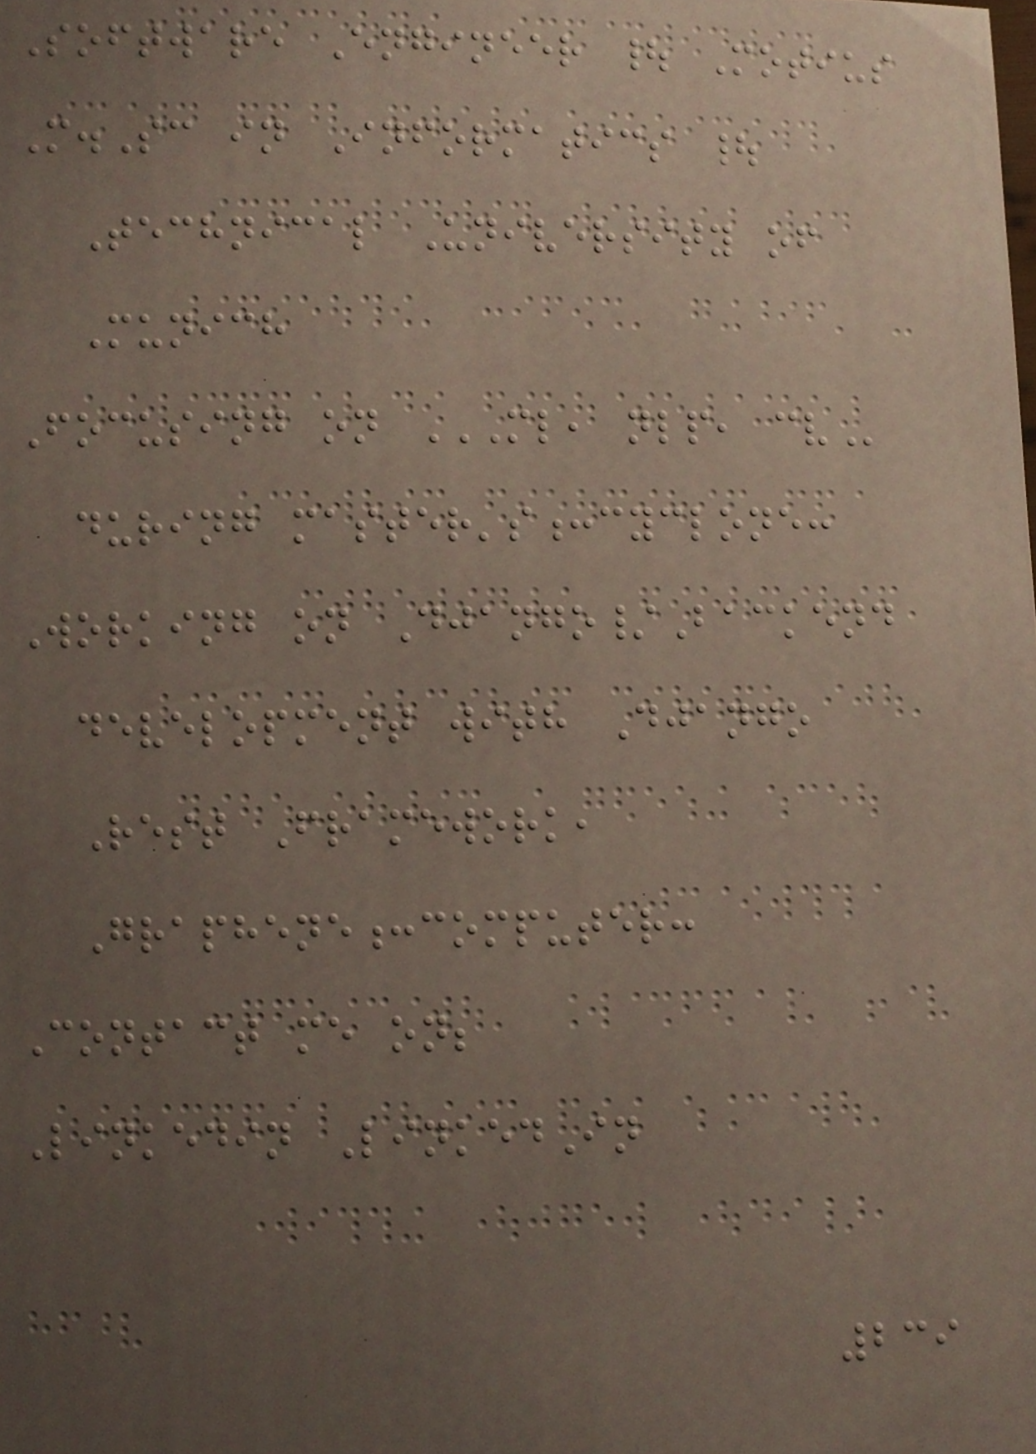Software Engineer | Motius
M.Sc in Informatics |
Technical University of
Munich
Focusing on ML, NLP, CV
during master's:cyclone:
Working on Django/Backend
development with Django
Rest Framework,
Graphene:computer:
Contact me on;
Linkedin LinkedIn
239
